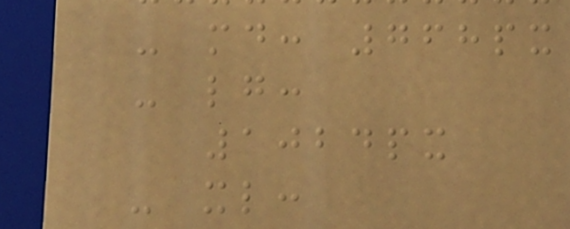- md: 768px
- lg:
1024px
- xl:
